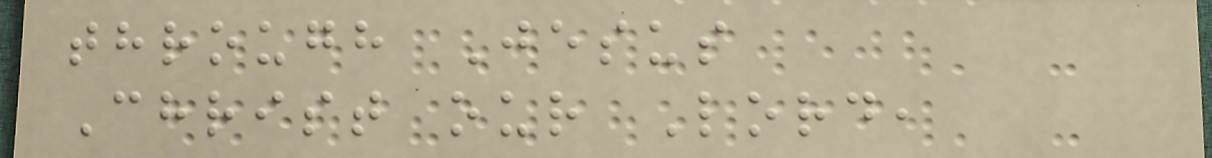through Jesus
Christ our Lord,
